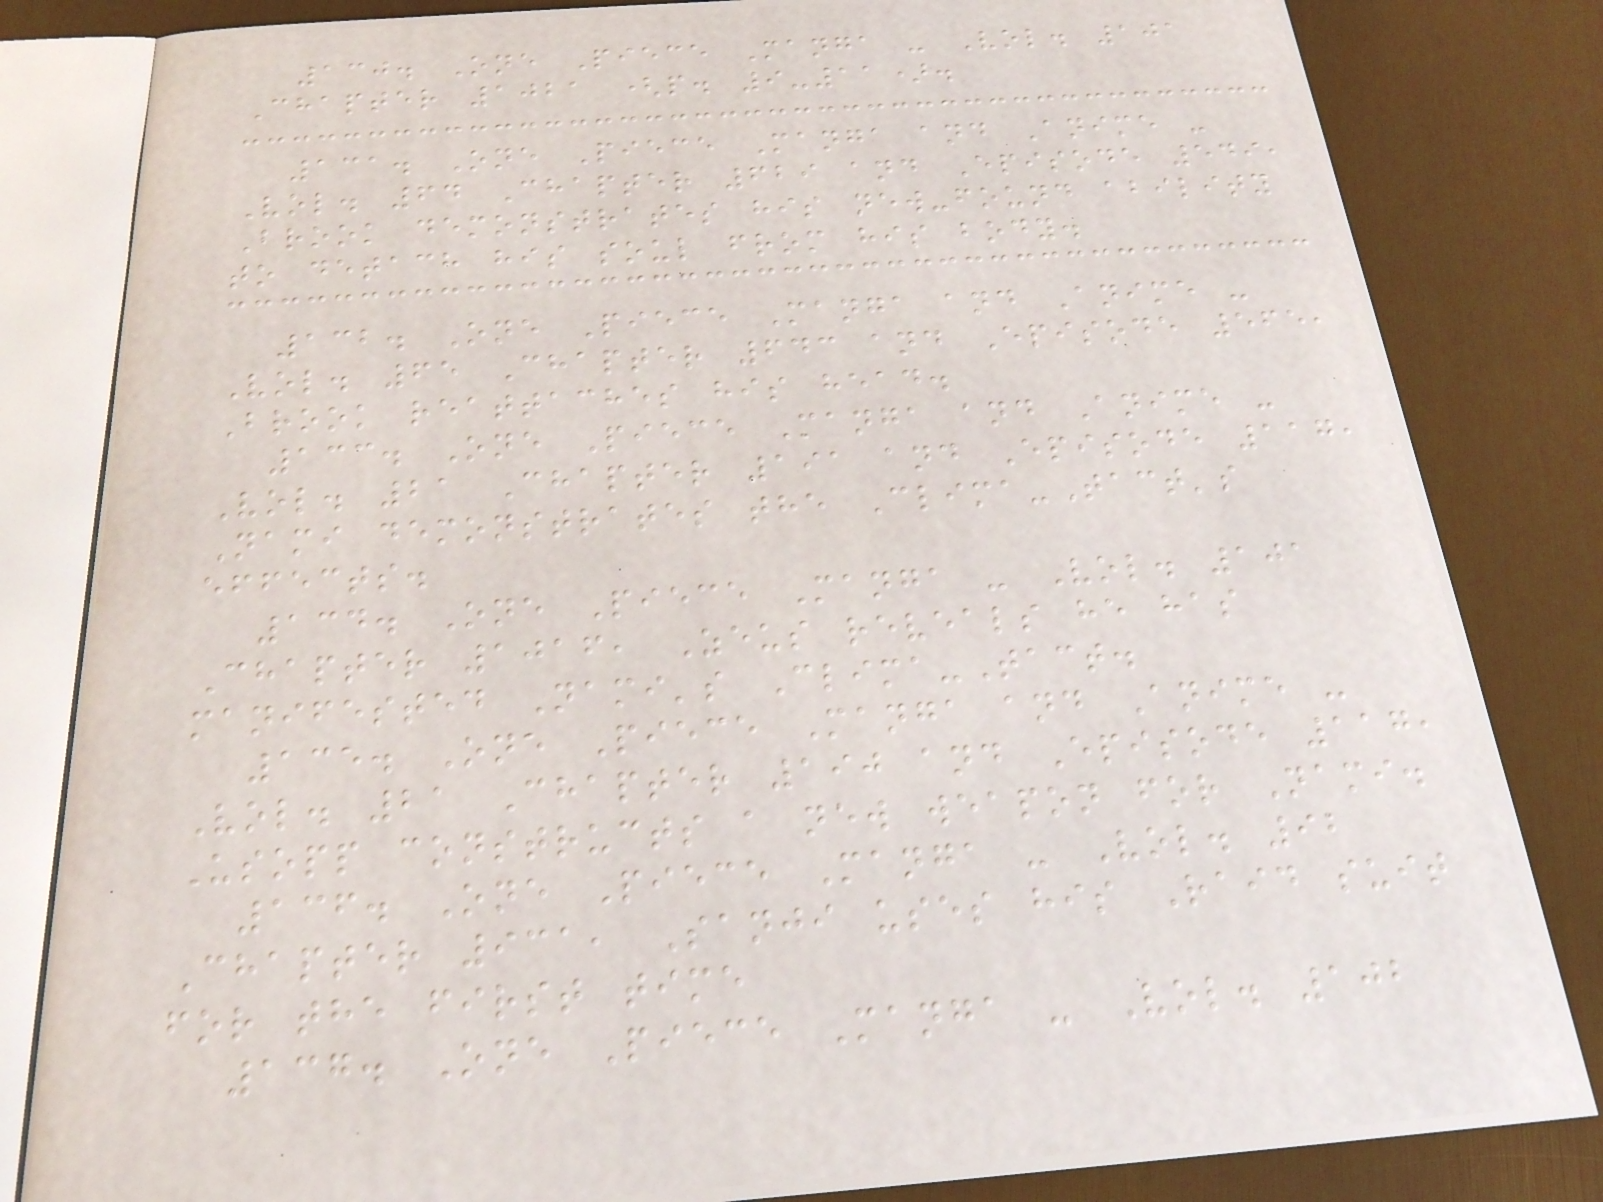130. One Piece Manga - Vol. 101
Chapter 1021 (p. 9-11).
131. One Piece Manga and Anime -
Vol. 64 Chapter 629 and Episode 549,
Brook demonstrates his new-found ability
to detach his soul from his body.
132. One Piece Manga and Anime -
Vol. 65 Chapter 643 and Episode 565,
Brook reattaches his head.
133. One Piece Manga and Anime -
Vol. 21 Chapter 191 and Episode 117,
Nami demonstrates the Clima-Tact's
effects.
134. One Piece Manga - Vol. 101
Chapter 1016, Zeus reveals he has
manifested Nami's Clima-Tact.
135. One Piece Manga and Anime -
Vol. 21 Chapter 190 and Episode 117,
Usopp constructs a new weapon for Nami.
136. One Piece Manga - Vol. 92
Chapter 931, Sanji uses his Raid suit
for the first time
137. One Piece Manga - Vol. 102
